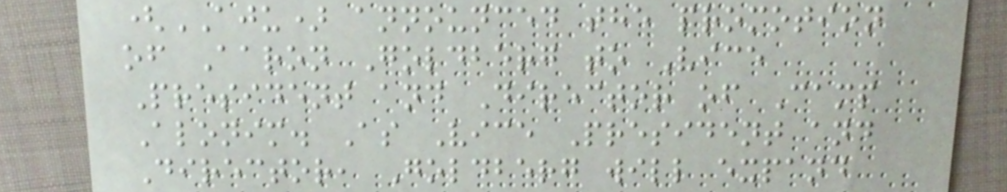(AJU) announced the promotion
of Aaron Goldberg to Vice
President and Director of Camp
Alonim. As Vice President and
Director, Goldberg will expand
